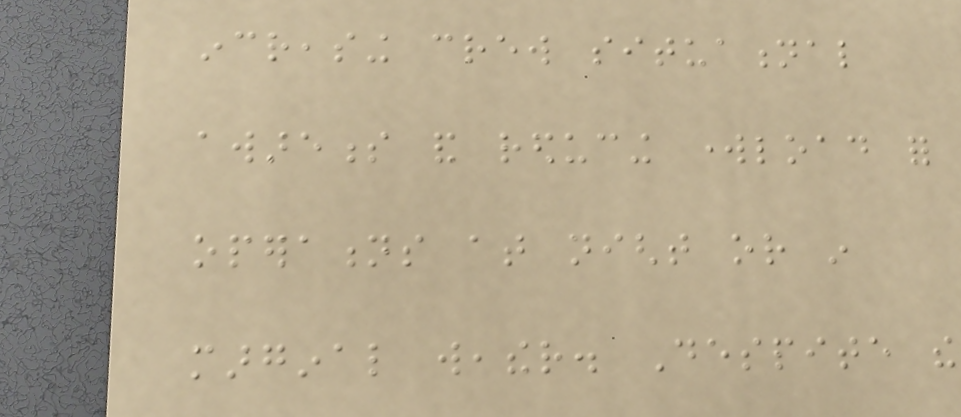increasing crew situational
awareness and reducing workload for
operations at night or in
marginal weather. Despite the
